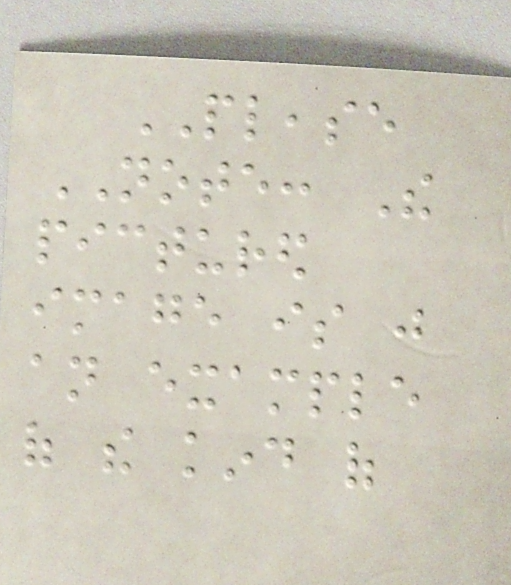PLEASE
NOTE: The
pictured
image is just
an example
of the kind of
